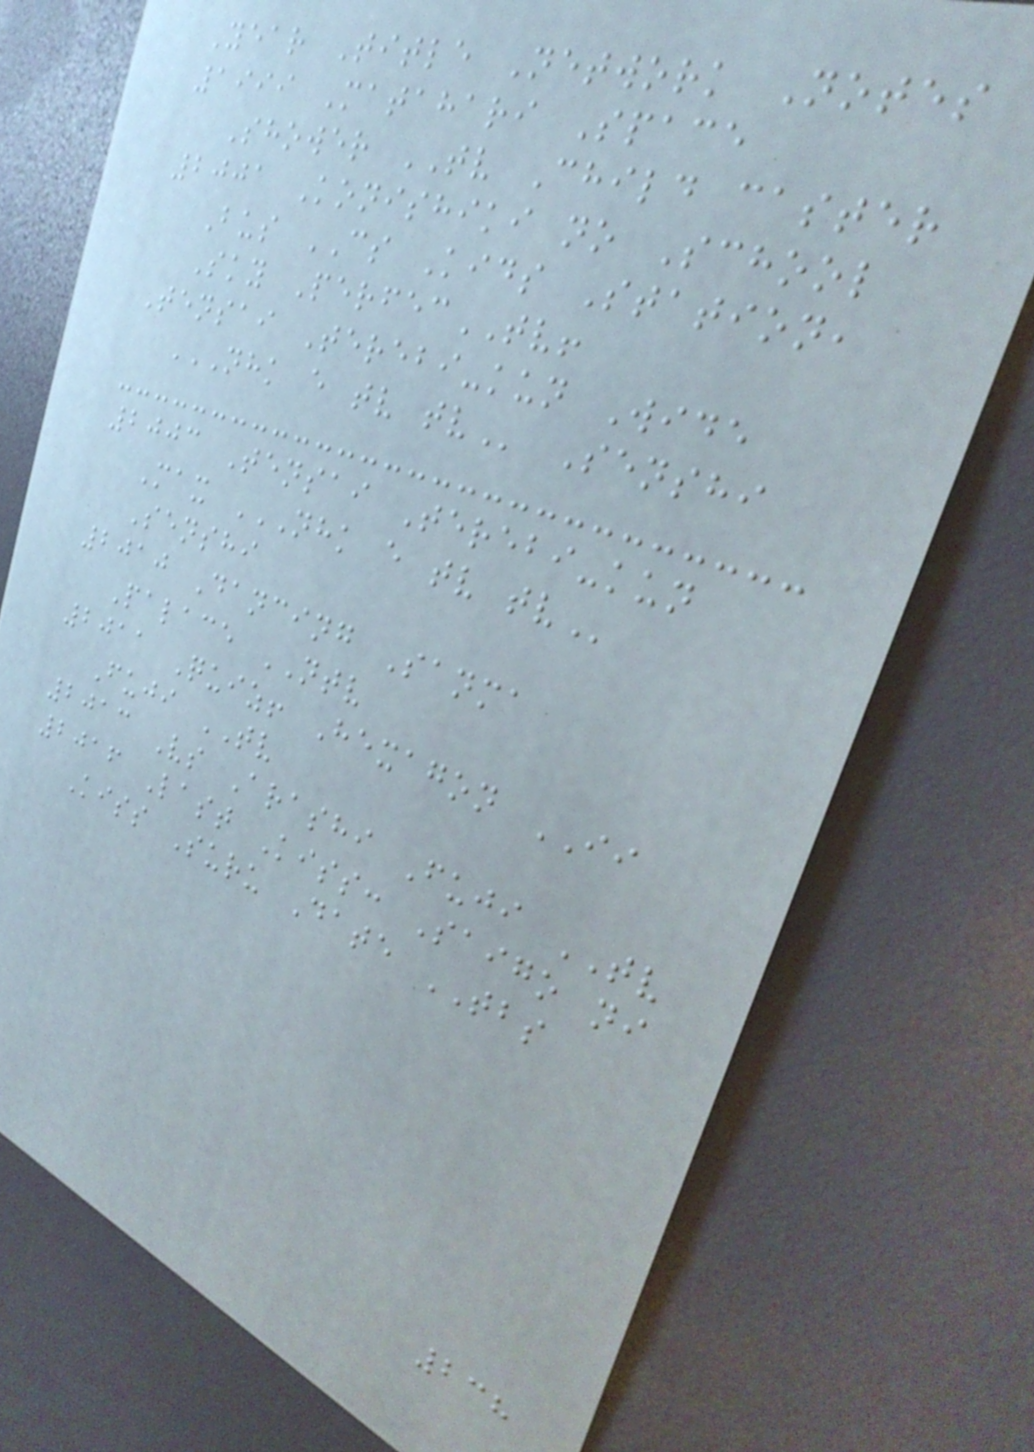Year Title Network Notes
1999 Matahari Space
Shower TV Child caster
2001 Konishiki no School
Bus CS Kids Station,
Sky PerfecTV!
Tensai Terebi-kun Wide
NHK E TV TV Senshi
2003 Tensai Terebi-kun
Max NHK E TV TV
Senshi
2010 Dancing Sanma
Palace NTV
2011 Quiz! Hexagon II
Fuji TV
2013 Vs Arashi Fuji TV
2016 Last Kiss: Saigo ni
Kiss Suru Date TBS
238
